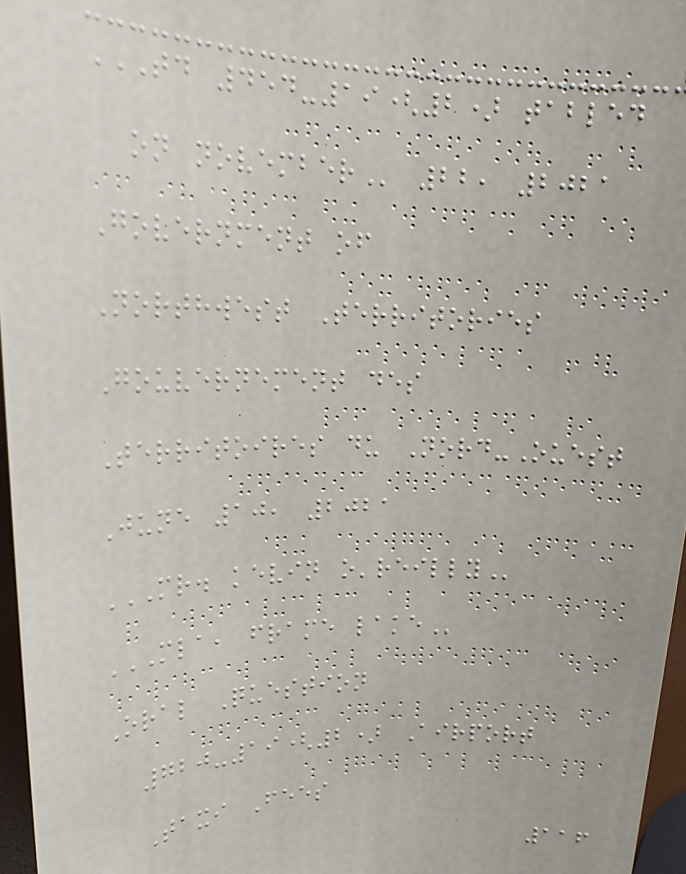TD 454-19(2) TABLED
ON NOVEMBER 22, 2021
Government of
Northwest Territories
Gouvernement des
Territoires du Nord-Ouest
June 10, 2021
MR. KEVIN O'REILLY
MLA, FRAME LAKE
Oral Question
720-19(2) Airport
Taxi Fees
116
